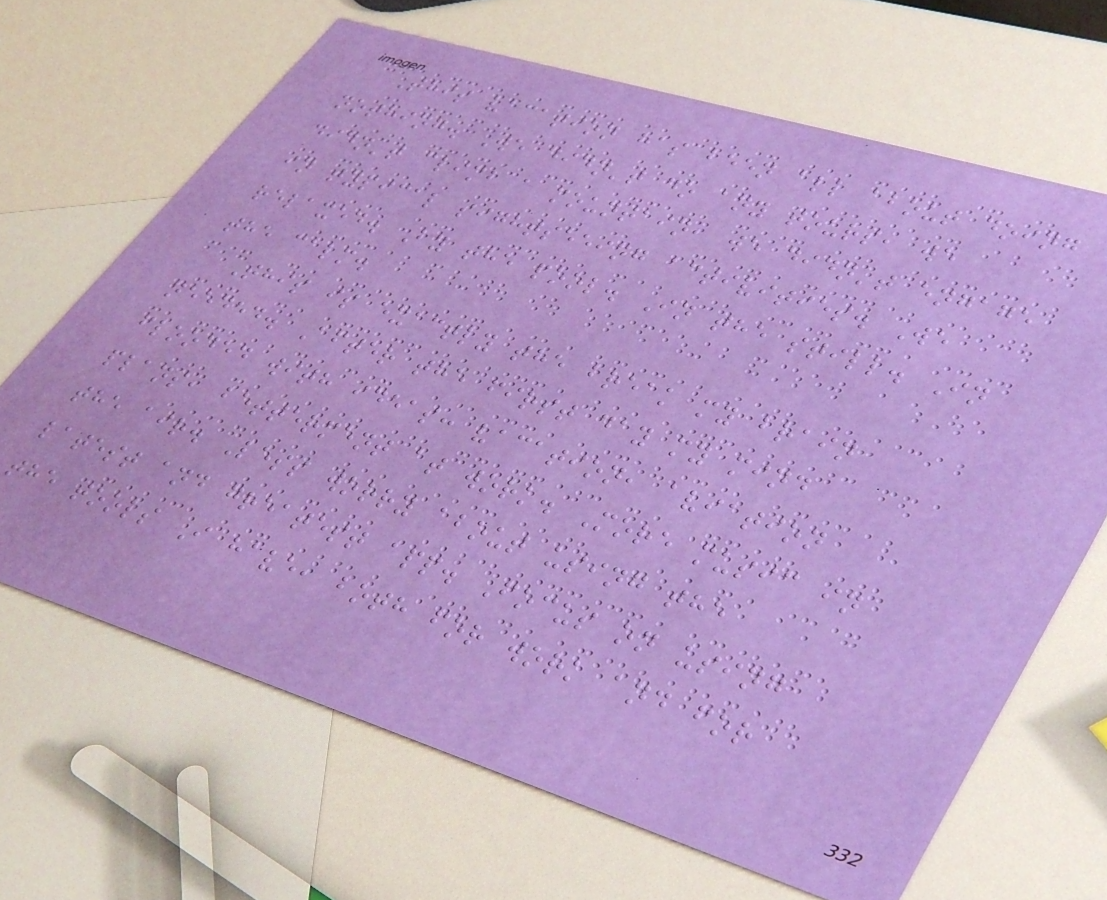This vacation has been all about doing
nothing. We didn't do any tours, we
didn't climb a mountain, we didn't engage
in typical sightseeing activities. We
relaxed. By the pool. In the still. In
the calm.
This is exactly the break my brain
needed. After the first day my mind
flooded with ideas: vacation, aviation
plans, betterment at work. More music in
the air. Less worry about using the
latest and greatest app. Focus on using
the tools I have, both for work and for
